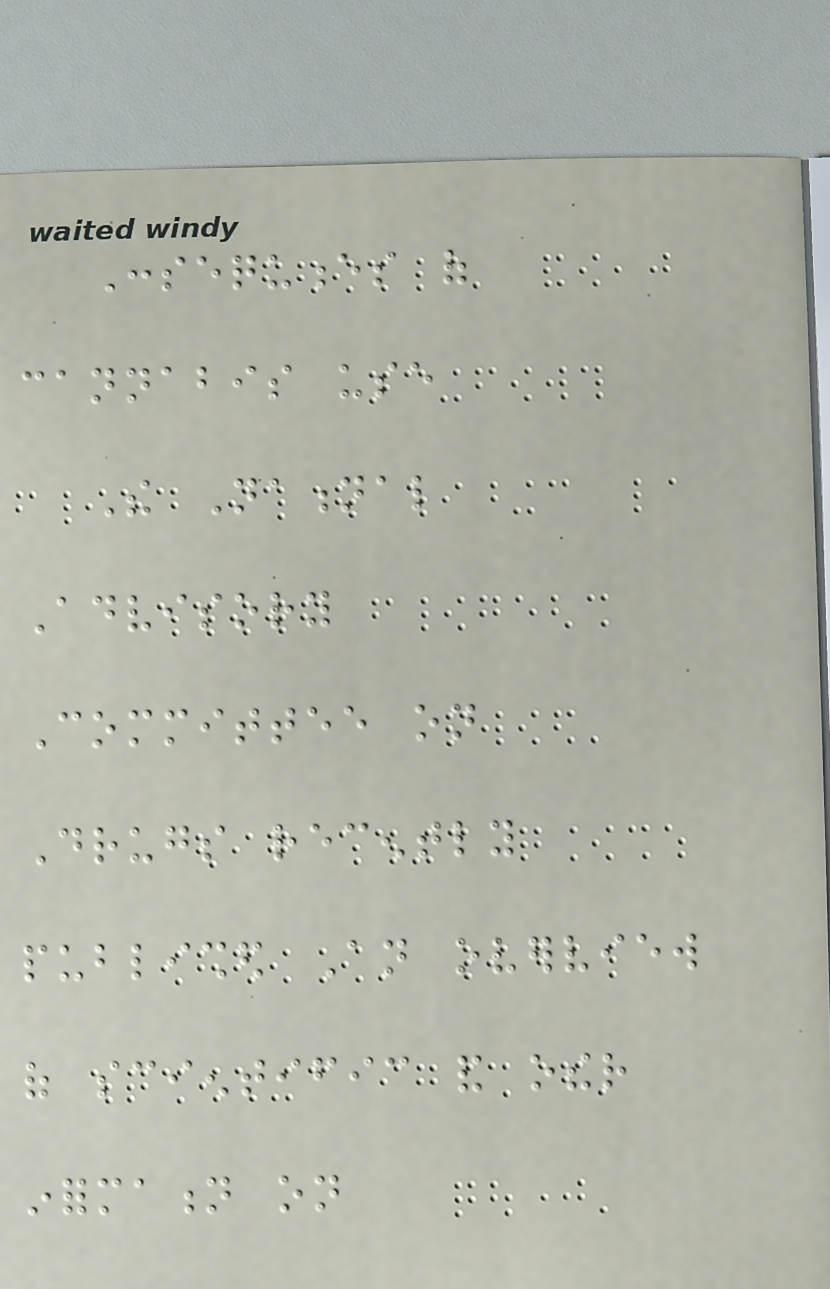Consequences of
cannabis use
The National
Advisory
Committee on
Drugs recently
published An overview
of scientific and other
information on
